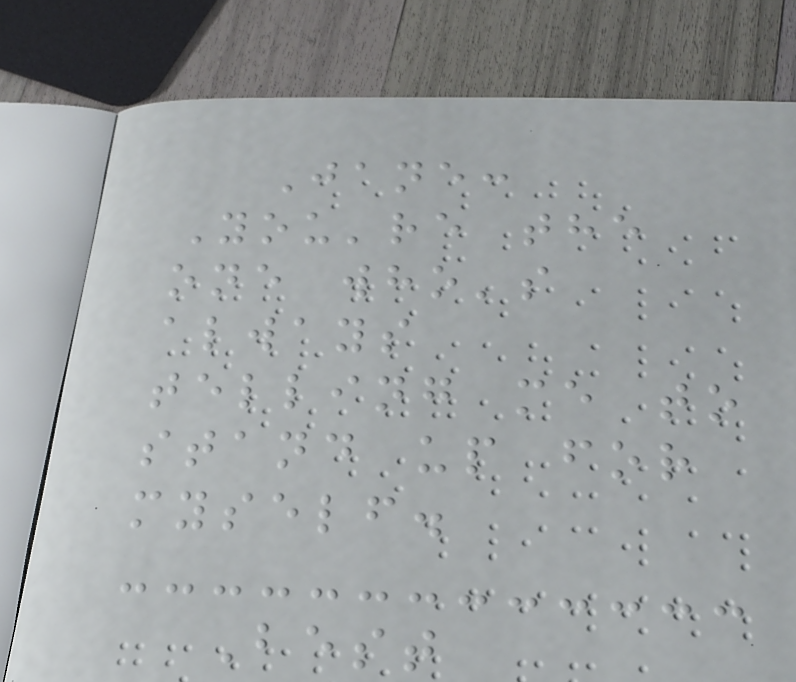Jane:
You're the
one who's
always
telling me to
stand up for
myself.
Best
